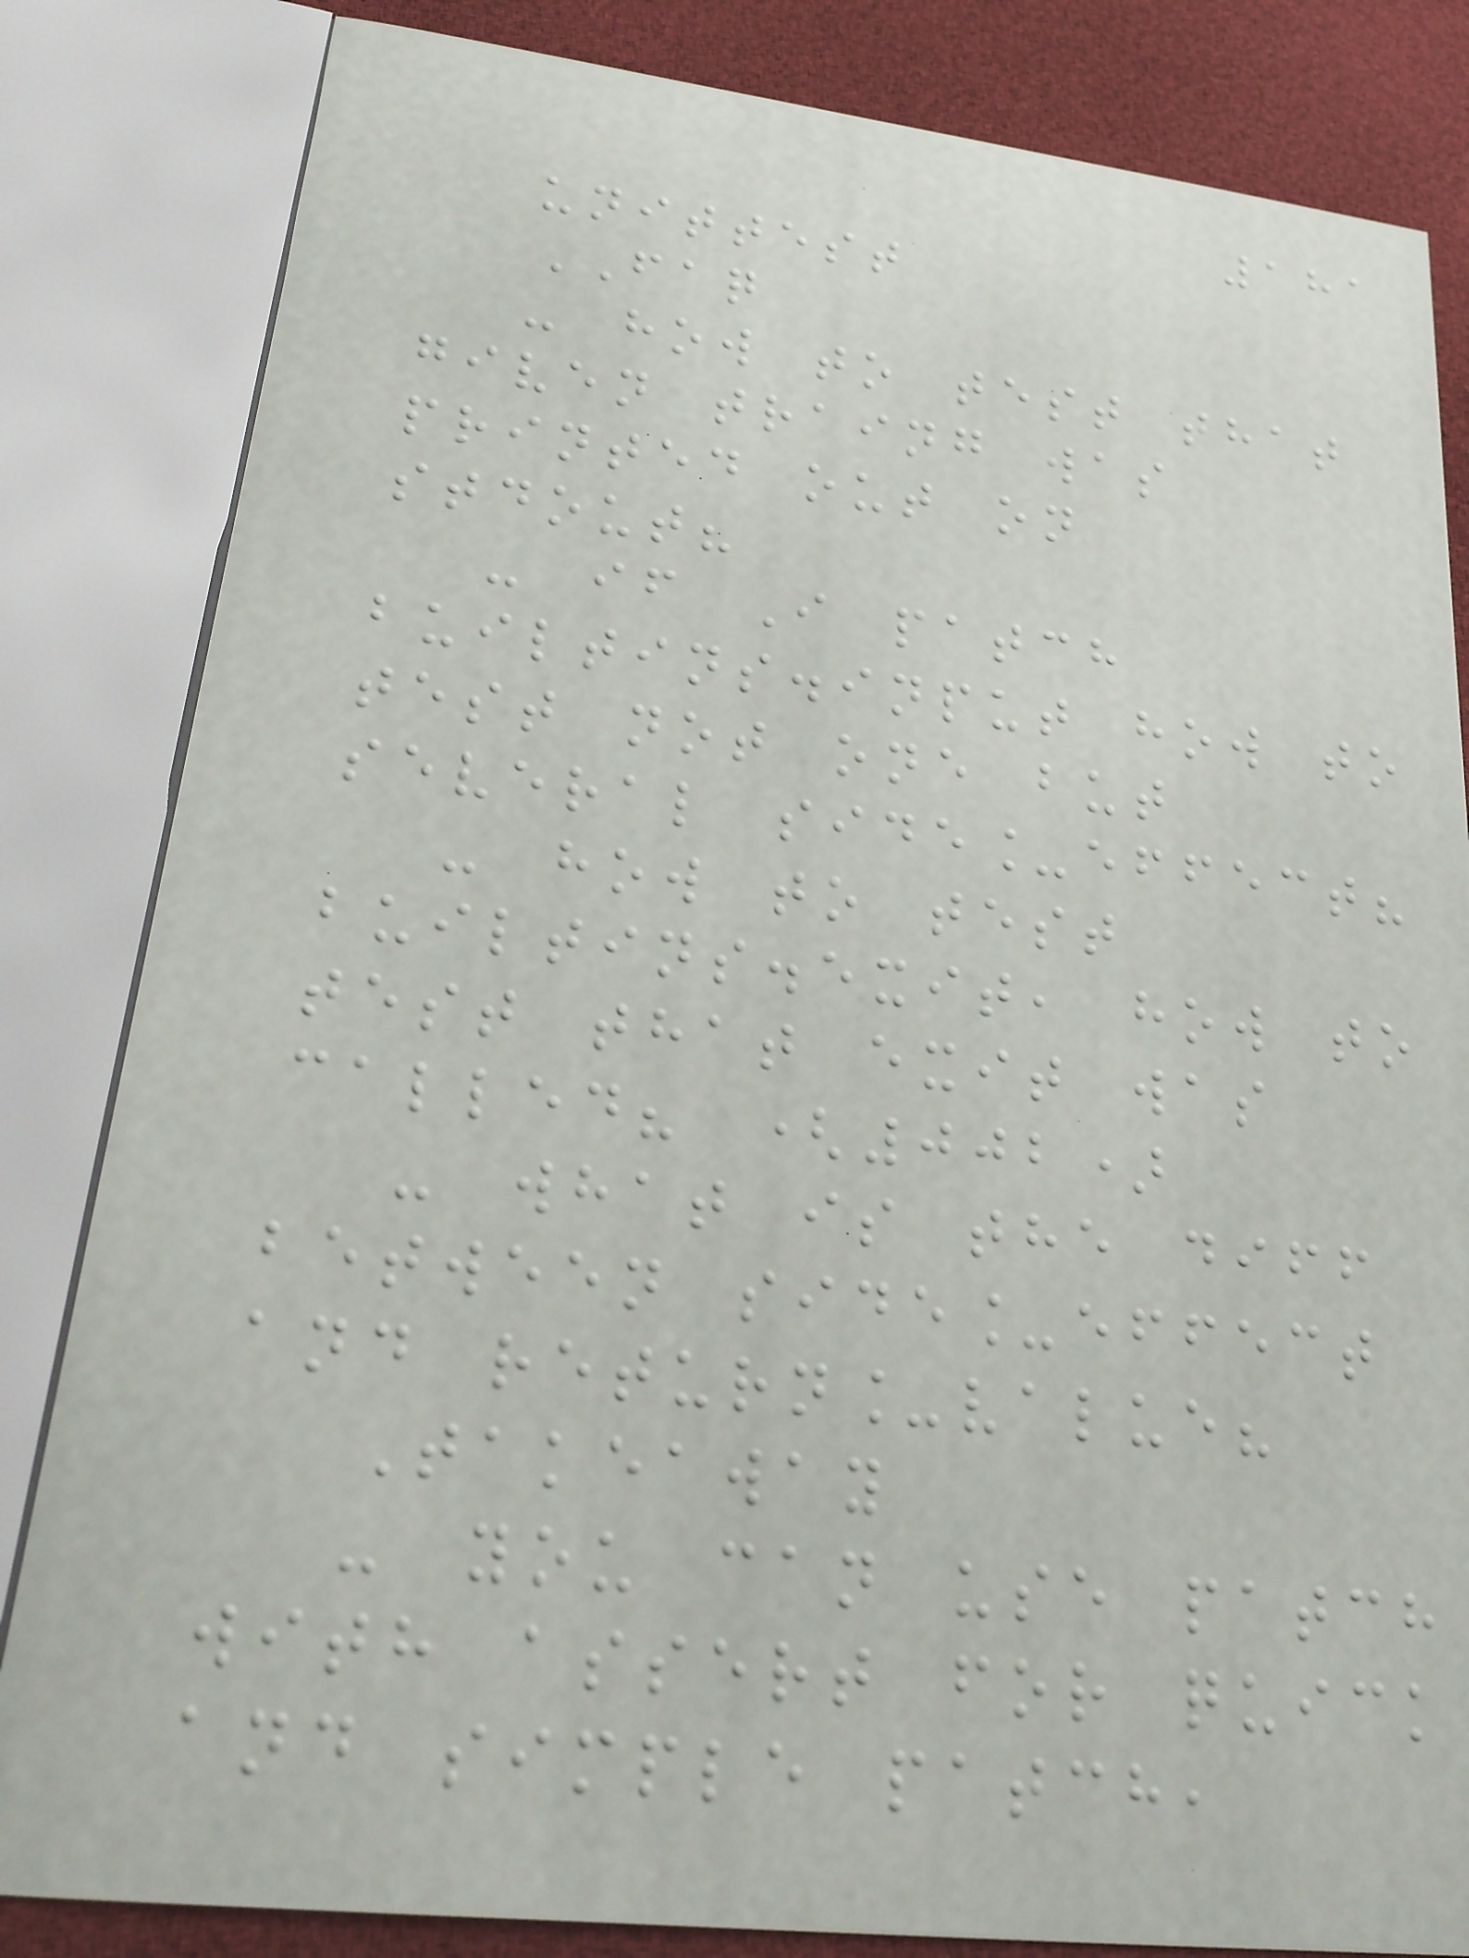181
unittest
FAQ
- how to test that
given traing was
printed out on
stdout?
- if I patch
builtins.input how to
test not one but
several side_effect?
- how to test
builtins.exit, how to
test that exit was
called? (002)
- what is the diff
between side_effect
and return_value?
Takeaway
- you can use patch
with assert for quick
and simple patch,
